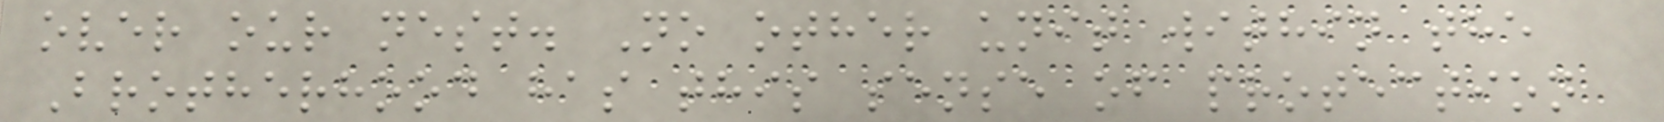over our nest. No other unit within the
Brotherhood has this sense of protection
